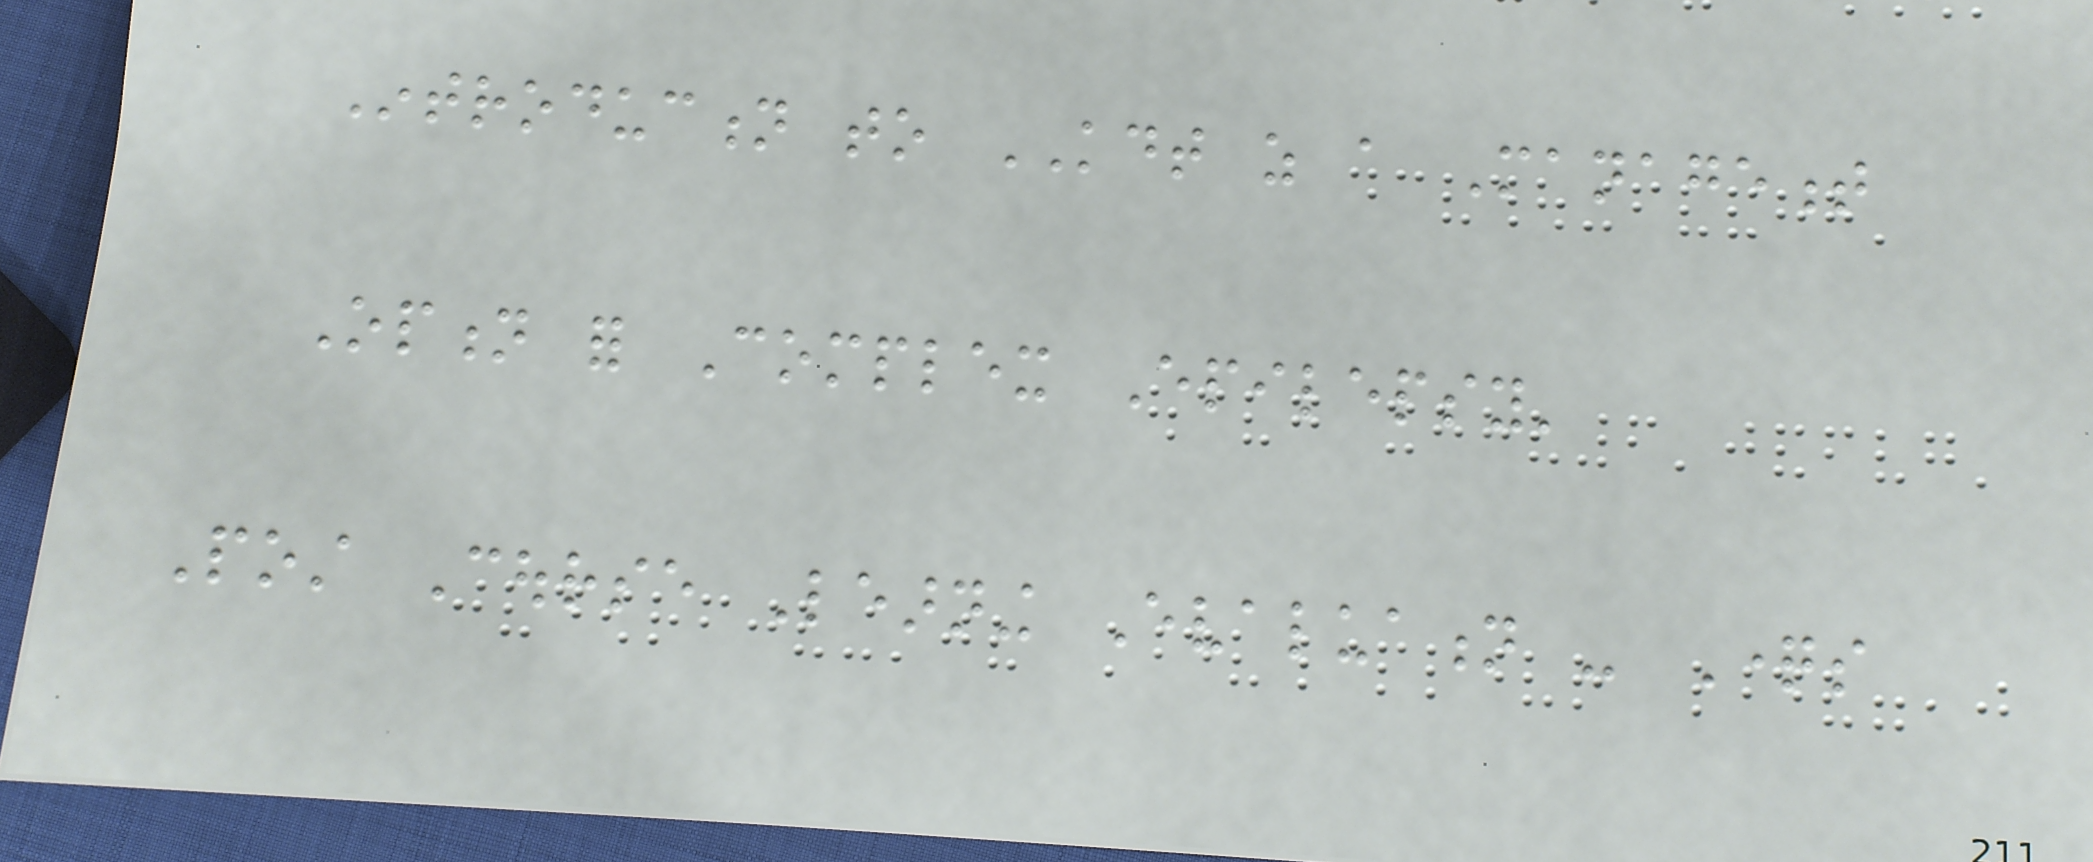Introduction to KDT as a Management
Option for Complex Epilepsy'
Post Course Learning Evaluation - Questions
